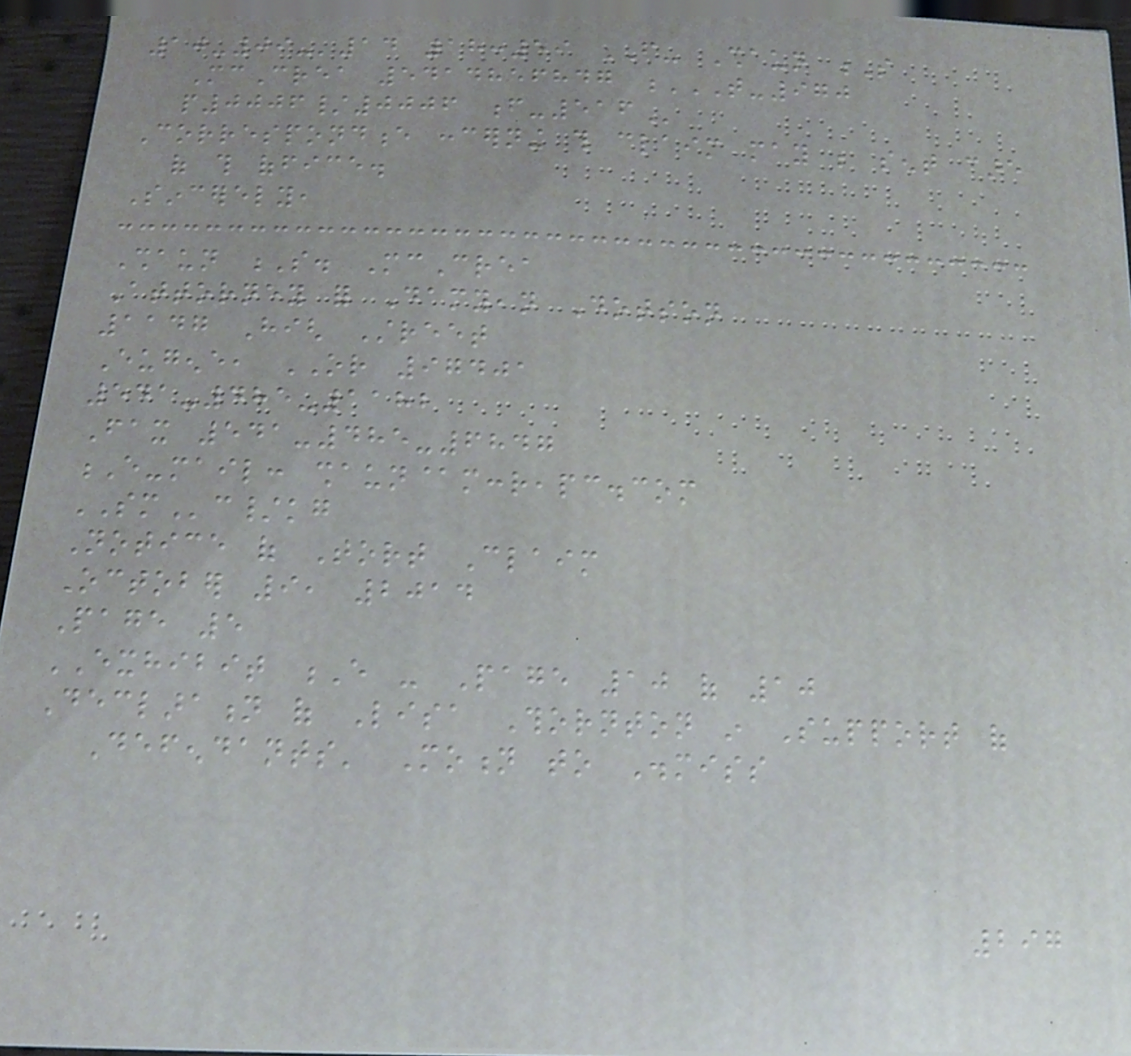10-09-'14 18:59 FROM- Shaun S
McCrea 5414856847 T-970
P0006/0006 F-516
Correspondence concerning this claim may be sent care
of this office.
Sincerely,
Shaun S. McCrea
Attorney for Damyean Dotson
1147 High Street
Eugene, OR 97401
541-485-1182
Fax 541-485-6847
E-mail: shaun@mccreapc.com
SMc/kg
Notice of Tort Claim
October 9, 2014
Page 5
EXHIBIT E - Page 10 of 10
Declaration of Lisa Thornton in Support of
Defendants' Motion to Dismiss
297
